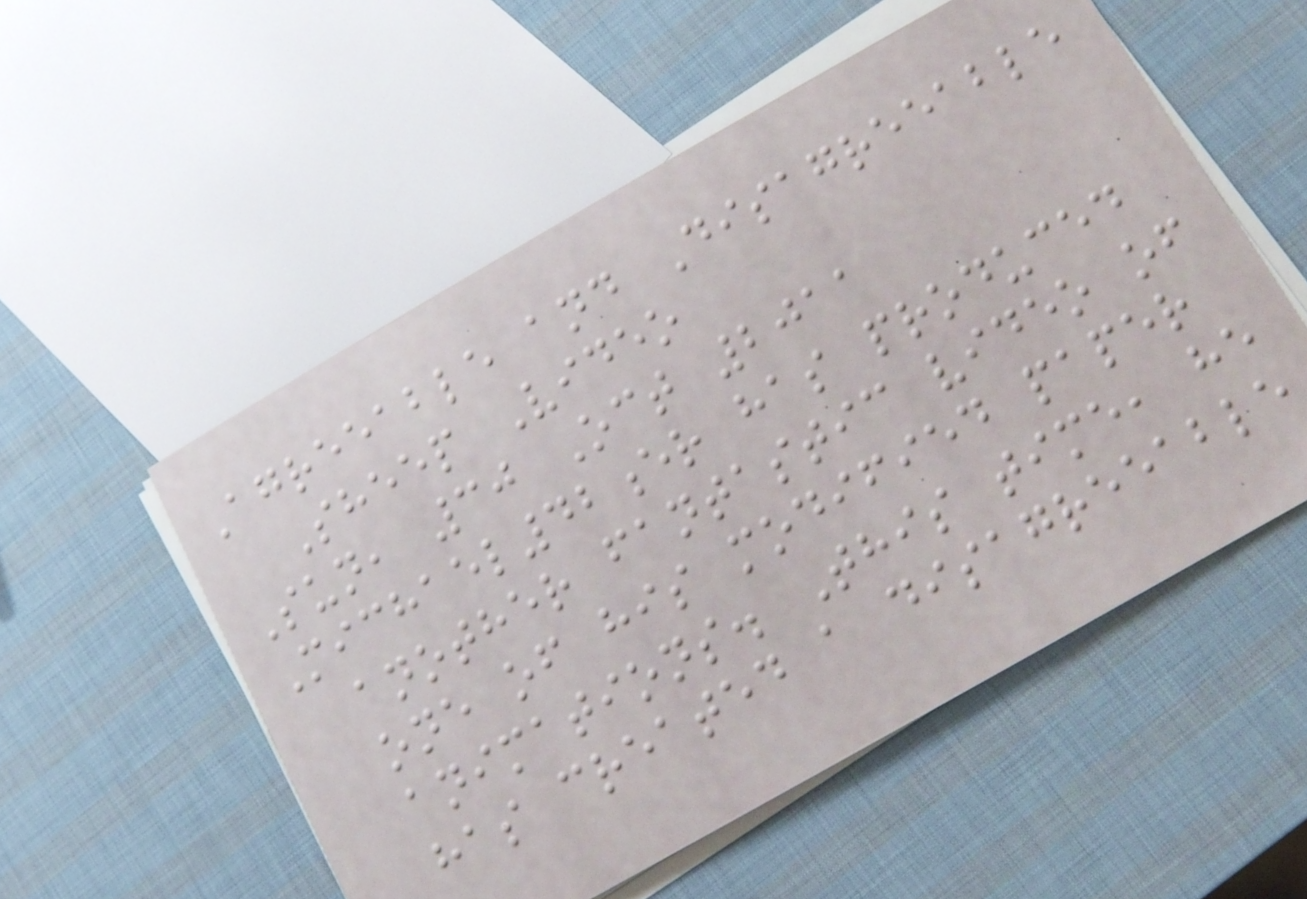Agreeable and Disagreeable
Sheep Video
Sun, 30 Oct 2011
Michael42er has produced
another fantastic video of
one of his modified paper
animations. This time, he
has created a disagreeable
